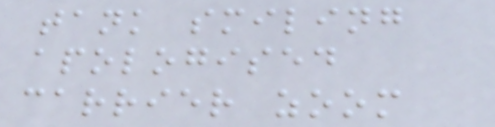tank smiling
apologised
carrier zoom
